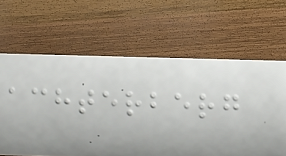achterberg
